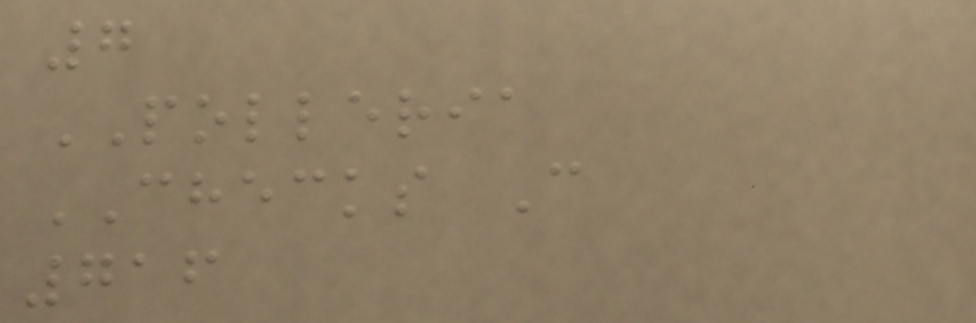7
POLLERIA
CHECKS C
716
